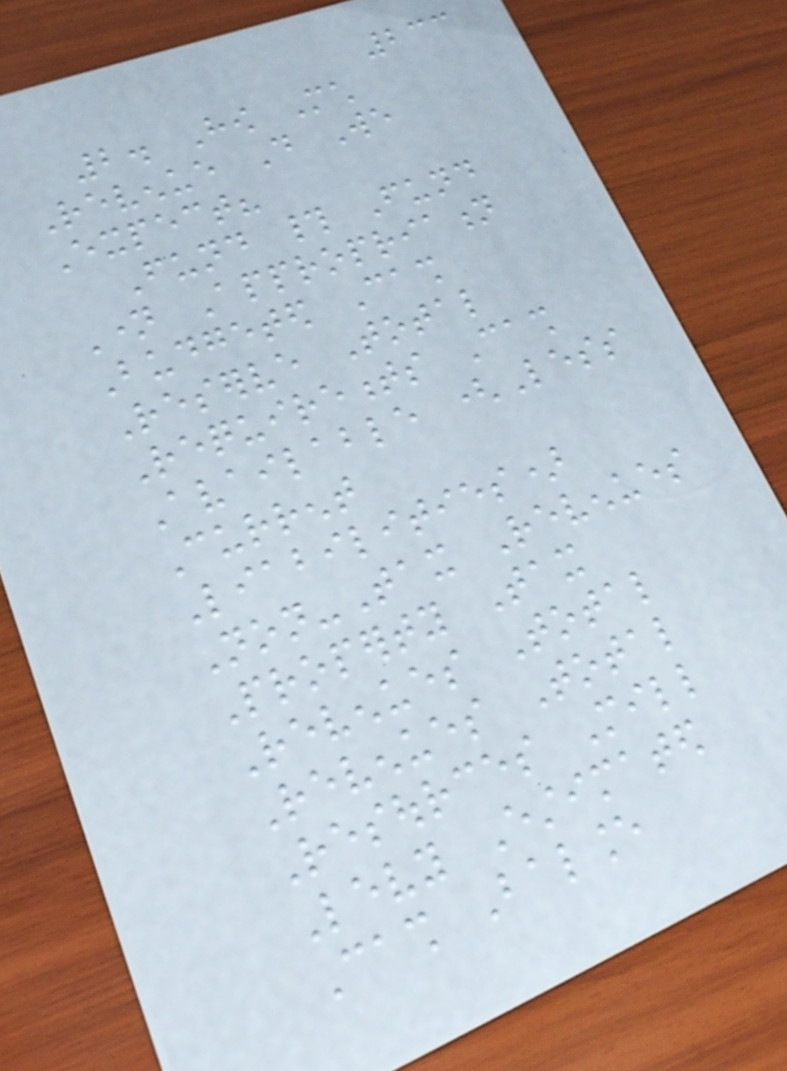233
2. How Much
Revenue Do We
Expect?
Fund # Fund
Name Appropriation
Budgeted Cash
Reserve Total
Requirements Cash
Available (Less
Current
Liabilities)
Non-Tax Revenues
Property Tax
Revenues Total
Revenues Total
Resources Mill
Levy Estimated
Cash Balance
